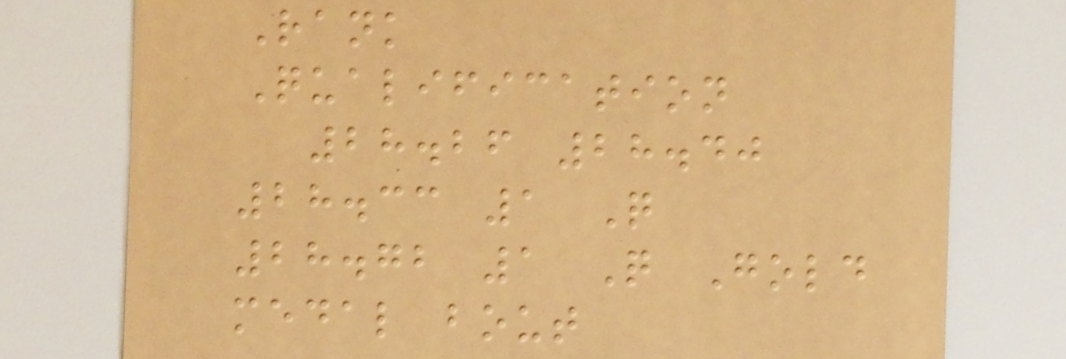Rank
Qualification
28.26 28.40
28.33 1 Q
28.72 1 Q Gold
medal bout
